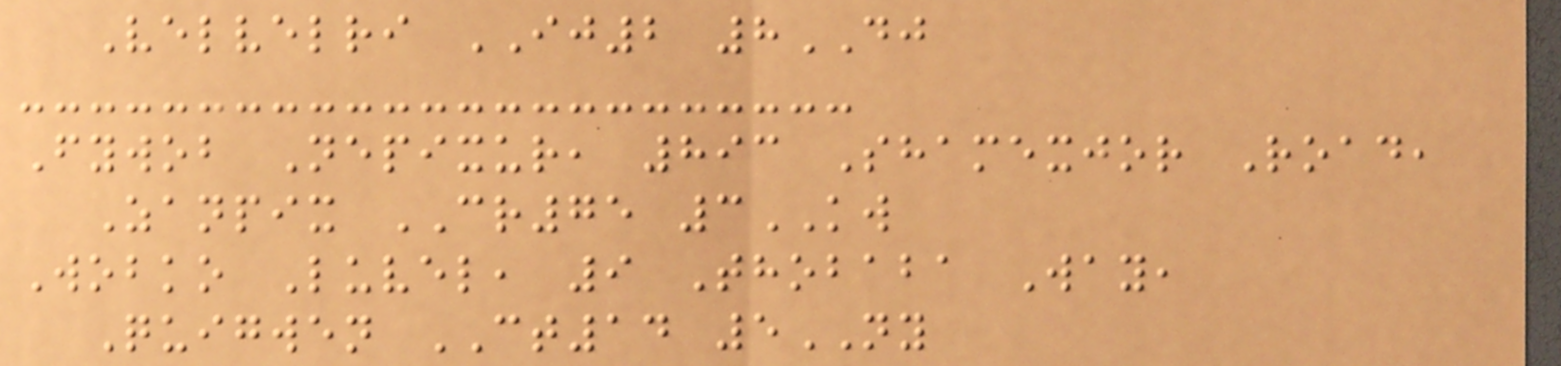Velvelri IJ2 8DJ
Fywob Nepixur, 893 Shamexjor Road,
Zanpix CR75 3KW
Wobko Luvel, 9 Thobaba Way,
Quigwen CT14 5NY
